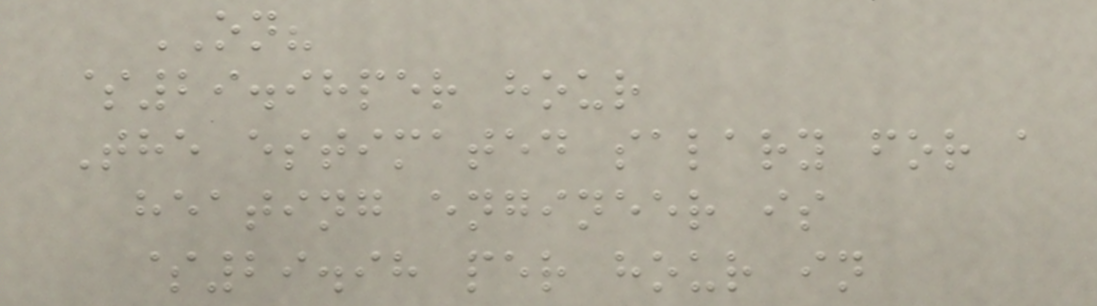ON?
$29.98per hour
The estimated salary for a
heating engineer is
$29.98 per hour in
